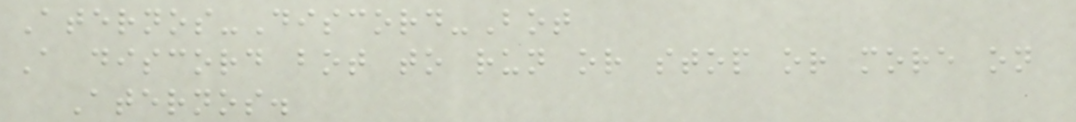Aternos-Discord-Bot
A discord bot to run or stop or more on
Aternos.
